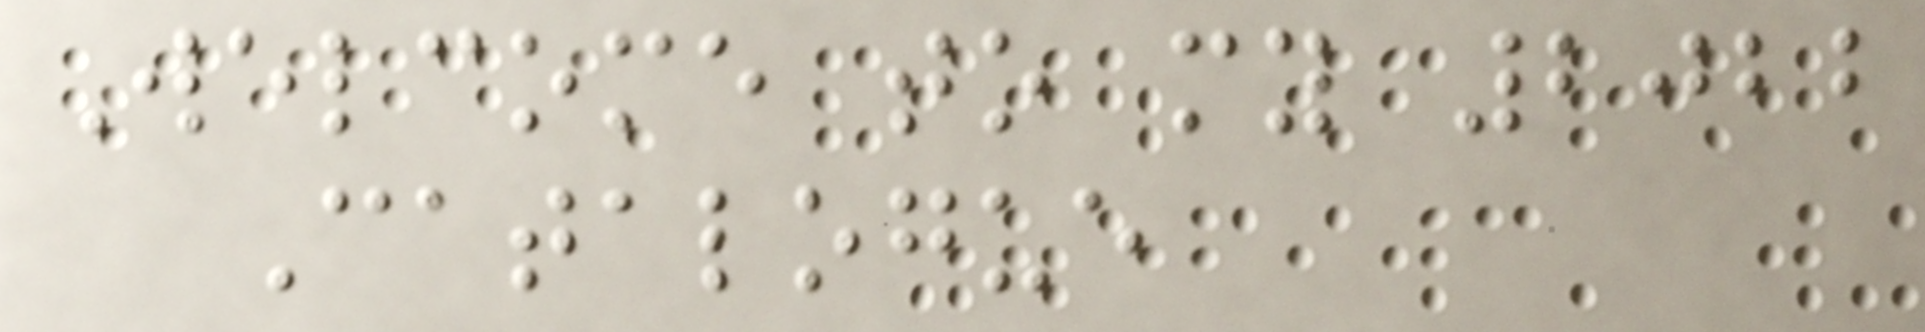Welcome to my 2022
Catalogue
